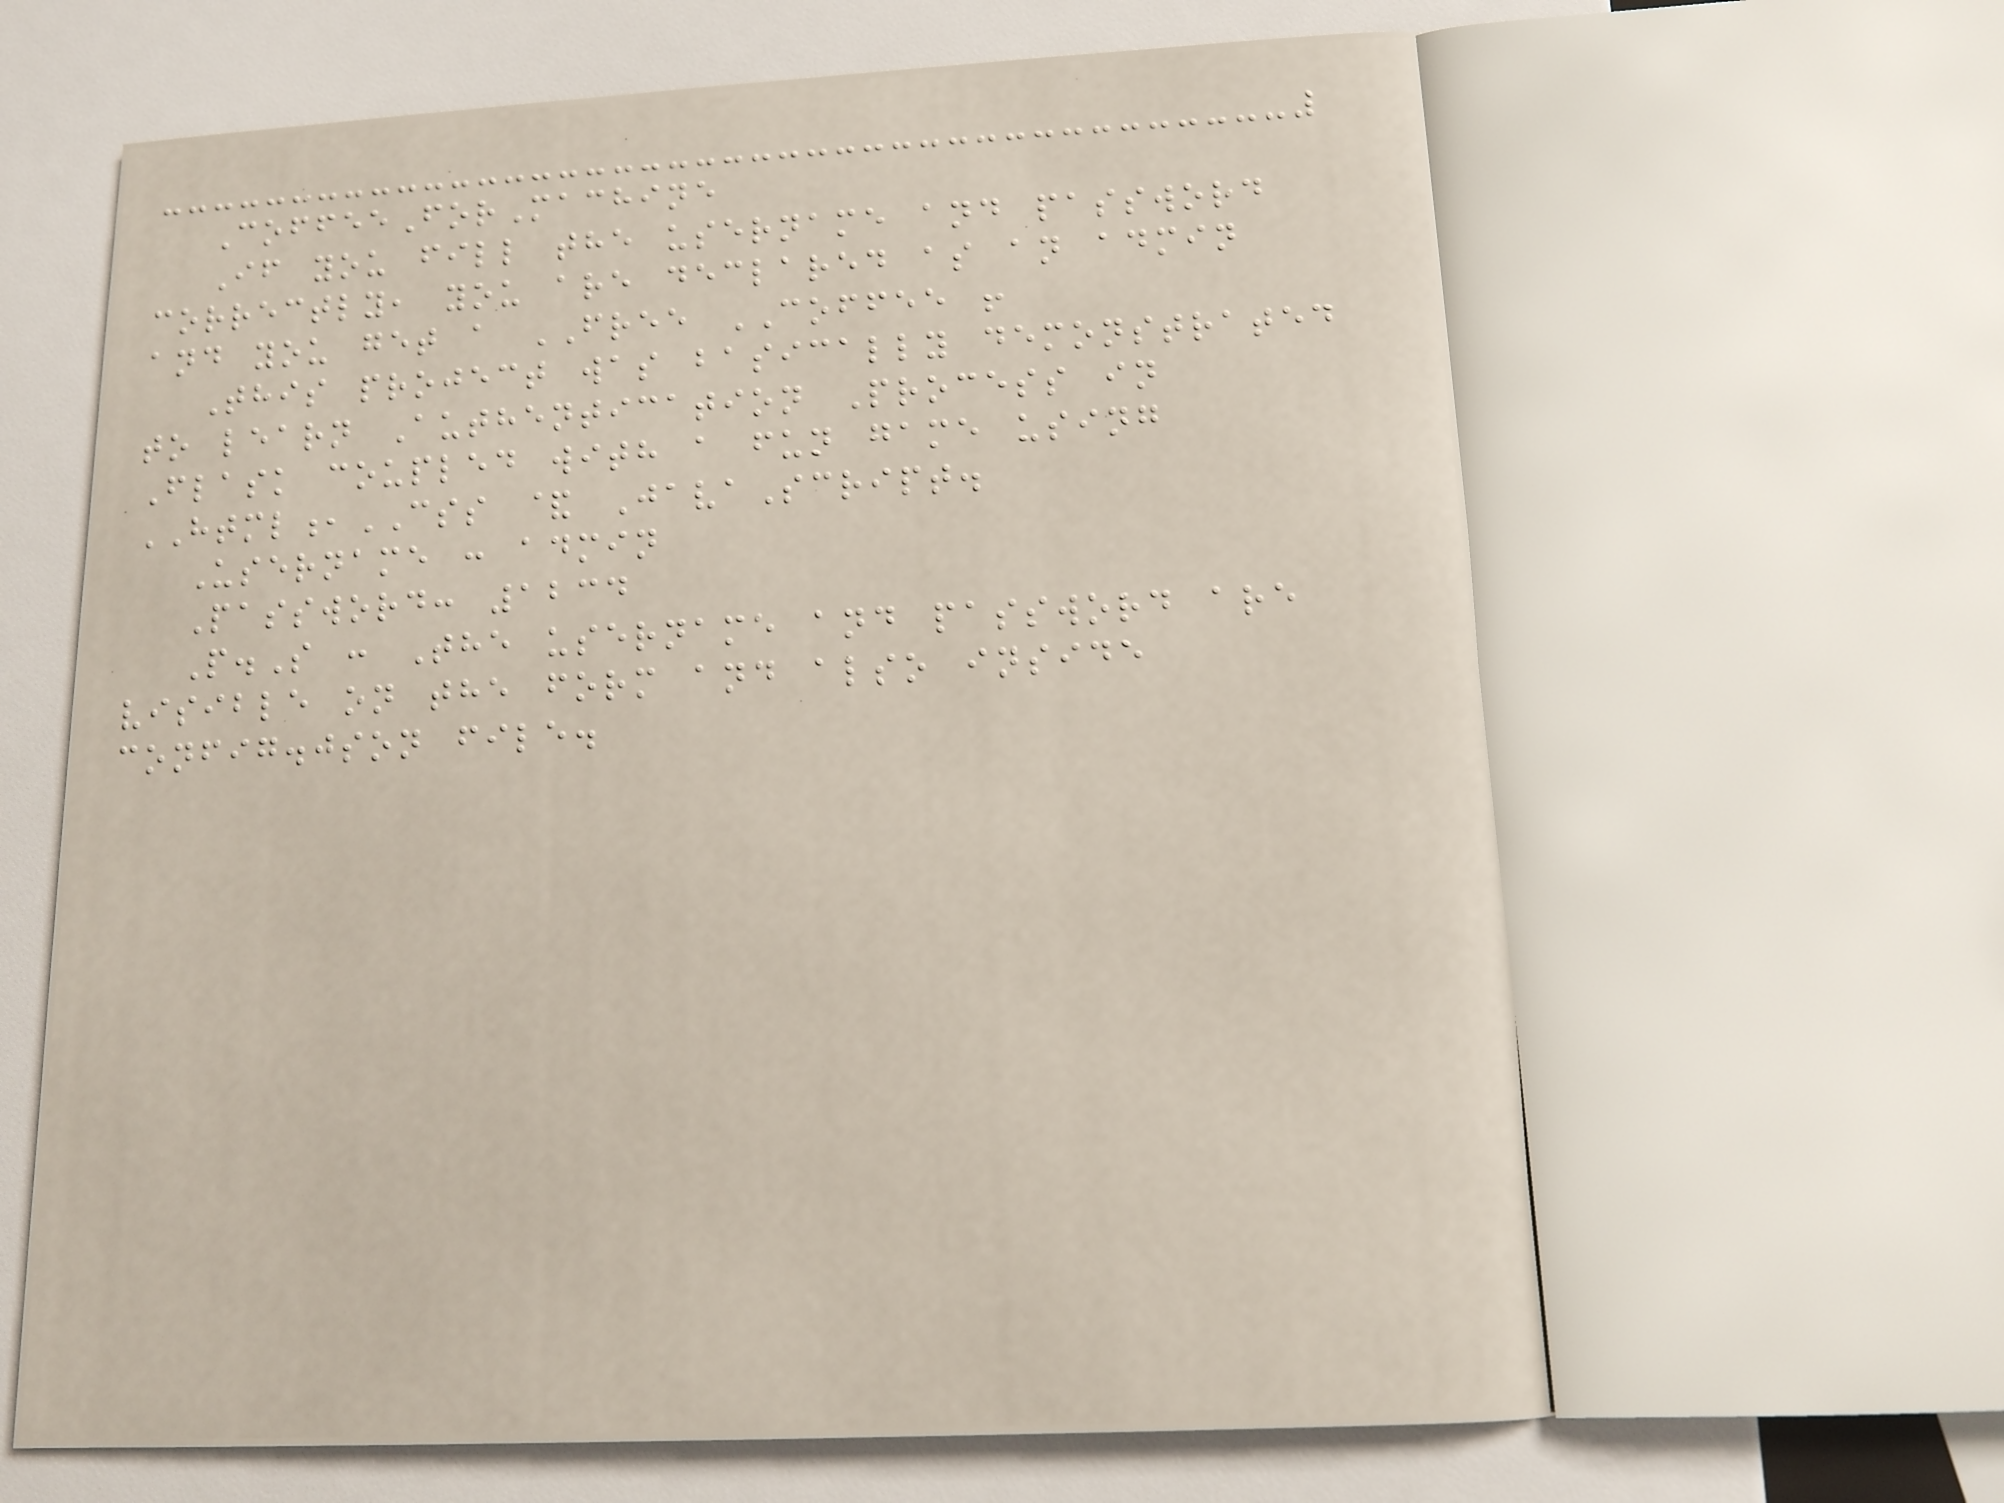CoffeeForMachine
If you fill the username and password
correctly, you are declared as an admin
and you get a FREE COFFEE !
This project was basically demonstrated
to learn Authentication Process in
Flask coupled with a fun game using
HTML,CSS & JavaScript.
Username : admin
Password: 1234
P.S : The username and password are
visible on the form and also inside
config.json file.
